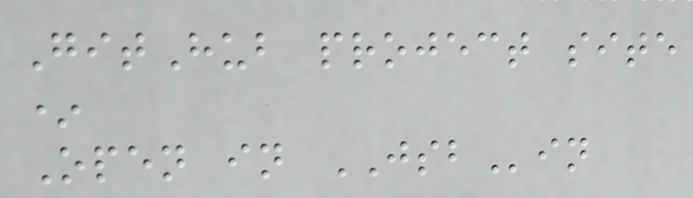GitHub project site
*
Open in JSBin
